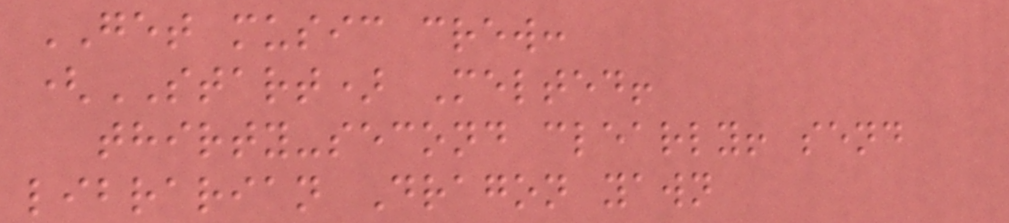GET music crew:
(START) Melted!
thirty-second clearly! send
librarian Dragon yawn
